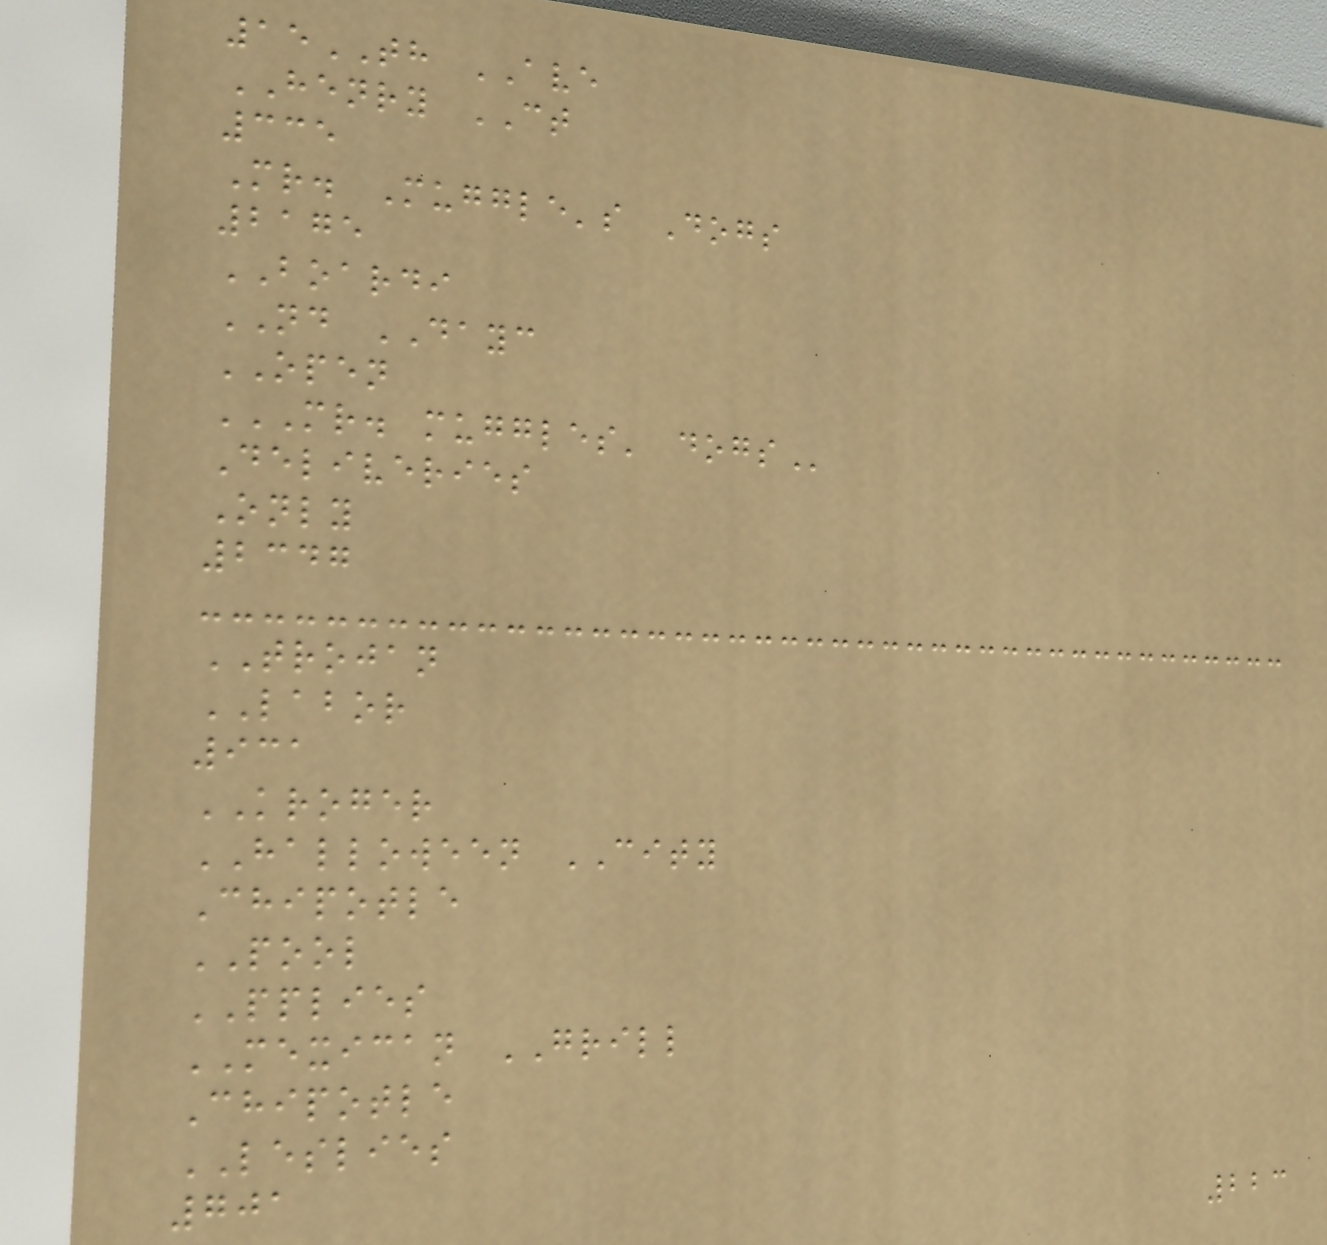15TH AVE
HENRY CT
335
Mr. Muggle's Dogs
2175
BOARDI
ND DAYC
OPEN
MR. MUGGLES' DOGS
Deliveries
Only
2347
TROJAN
LABOR
931
KROGER
HALLOWEEN CITY
Chipotle
POOL
PPLIES
MEXICAN GRILL
Chipotle
LESLIES
701
223
